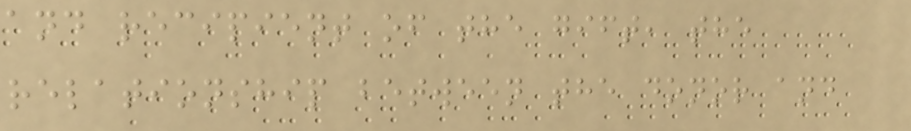and recipient of the gift, the
relationship between the donor and
